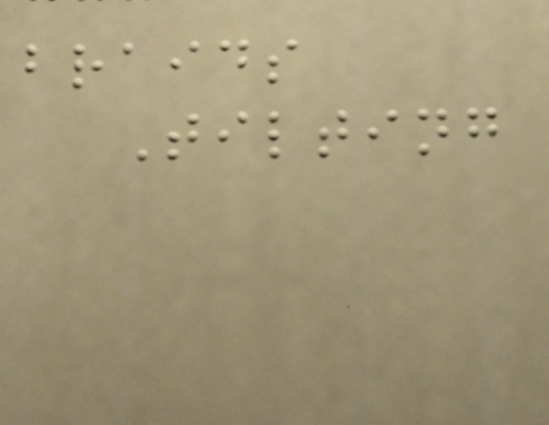braids
Tilting
